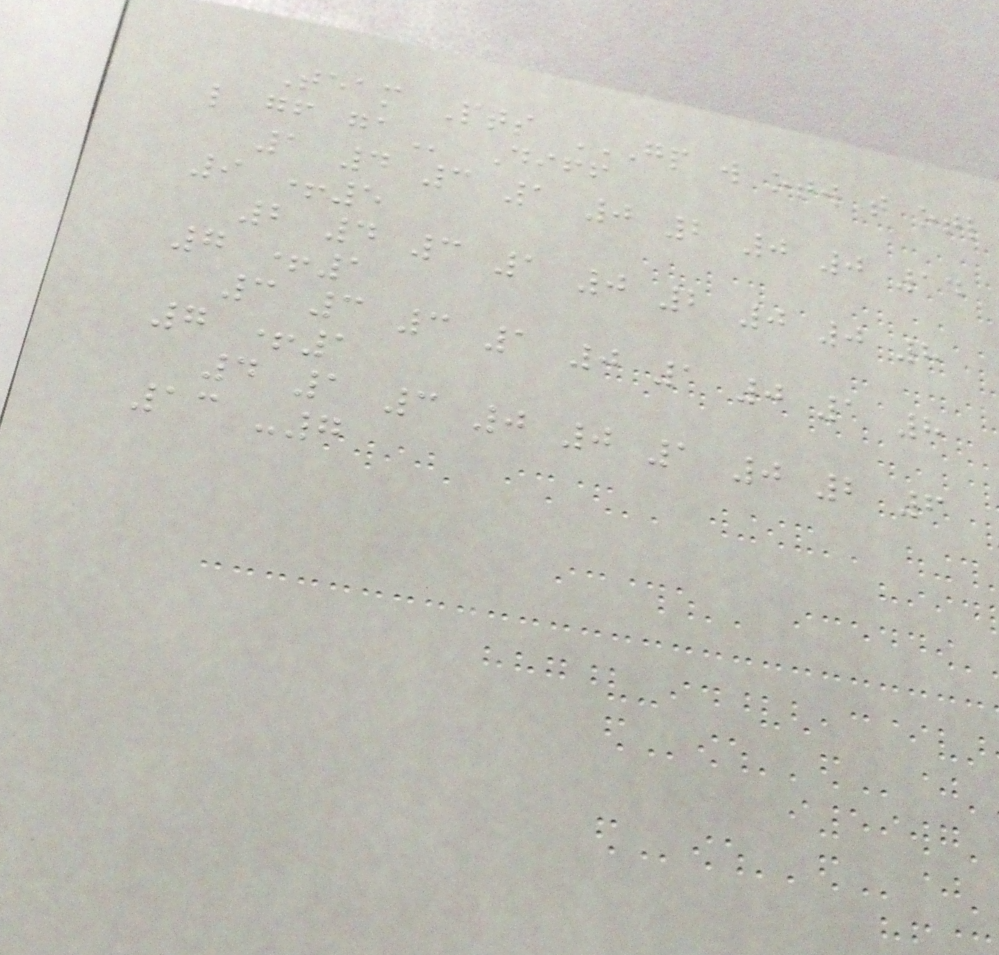Team Pts GP W OTW T OTL
L GF GA Diff
1 4 3 1 0 2 0 0 14
9 +5
2 4 3 1 0 2 0 0 8
7 +1
3 3 3 1 0 1 0 1 8
7 +1
4 1 3 0 0 1 0 2 6
13 -7
